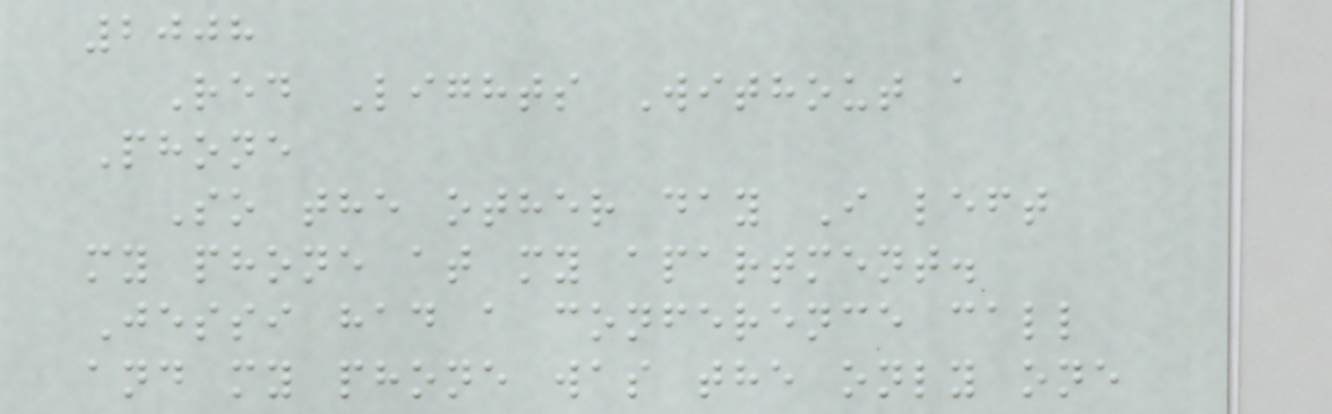2008
Red Lights Without a
Phone
So the other day I left
my phone at my apartment.
Jessi had a conference call
and my phone was the only one
